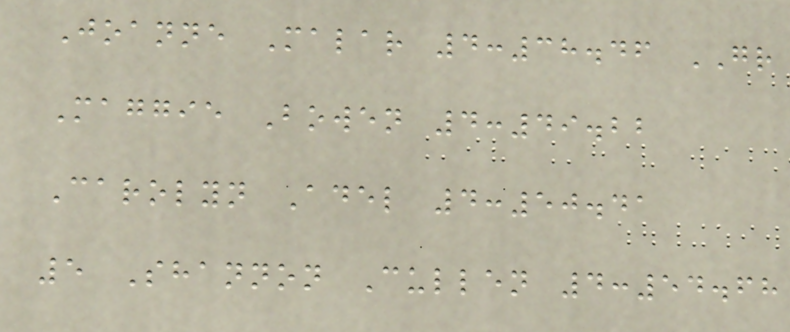Joanne Malar 4:38.46 GR
Maggie Bowen 4:49.22
Carolyn Adel 4:50.41
5 Shannon Cullen 4:54.68
